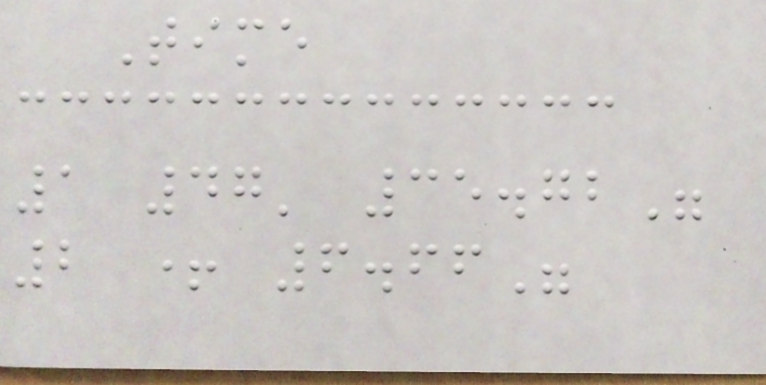Time
1 47' 35.72"
2 + 6.66"
